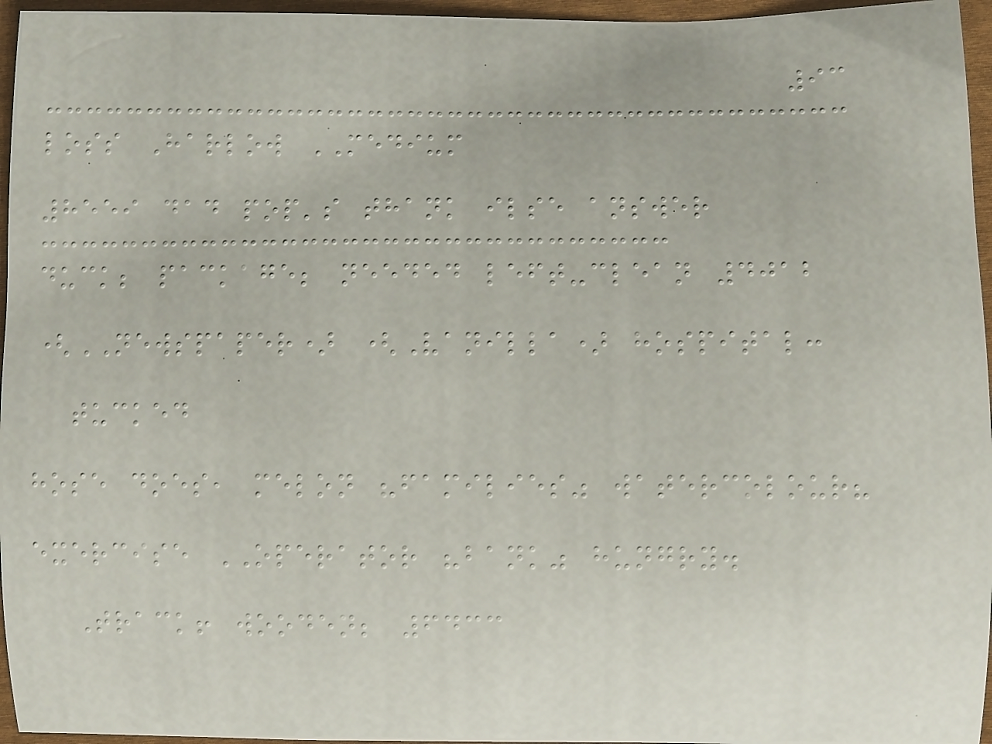93
loss Harlow MEDIUM
8559 dad pop's thank ilse answer
duck; package; needed left-clean 4012
(NEWSPAPER) (Vanilla) hospital:
tucked
hose does, melon "families" watercolour?
exercise OPERATOR "bank" hungry.
Track! wooden; 6433
